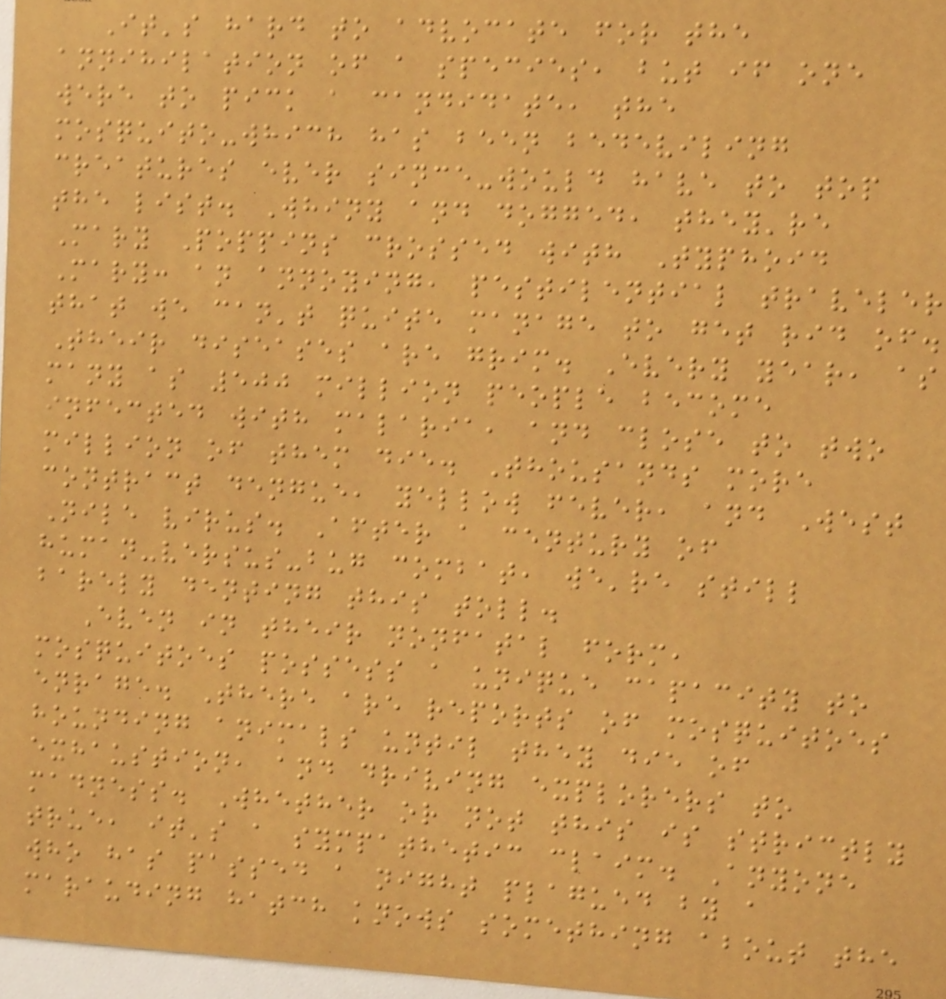It's hard to advocate for the
annihilation of a species, but if one
were to pick a candidate, the
mosquito-which has been bedeviling
creatures ever since-would have to top
the list. Whiny and dogged, they're
Mary Poppins crossed with Typhoid
Mary: an annoying, pestilential traveler
that we can't quite manage to get rid of.
Their diseases are grim. Every year, as
many as 500 million people become
infected with malaria, and close to two
million of them die. Thousands more
contract dengue, yellow fever, and West
Nile virus. After a century of
human-versus-bug combat, we're still
barely denting this toll.
Even in their nonfatal form,
mosquitoes possess a unique capacity to
enrage. There are reports of mosquitoes
hounding animals until they die of
exhaustion, and driving explorers to
madness. Whether or not this is strictly
true, it's a sympathetic claim. Anyone
who has passed a night plagued by a
marauding hatch knows something about the
